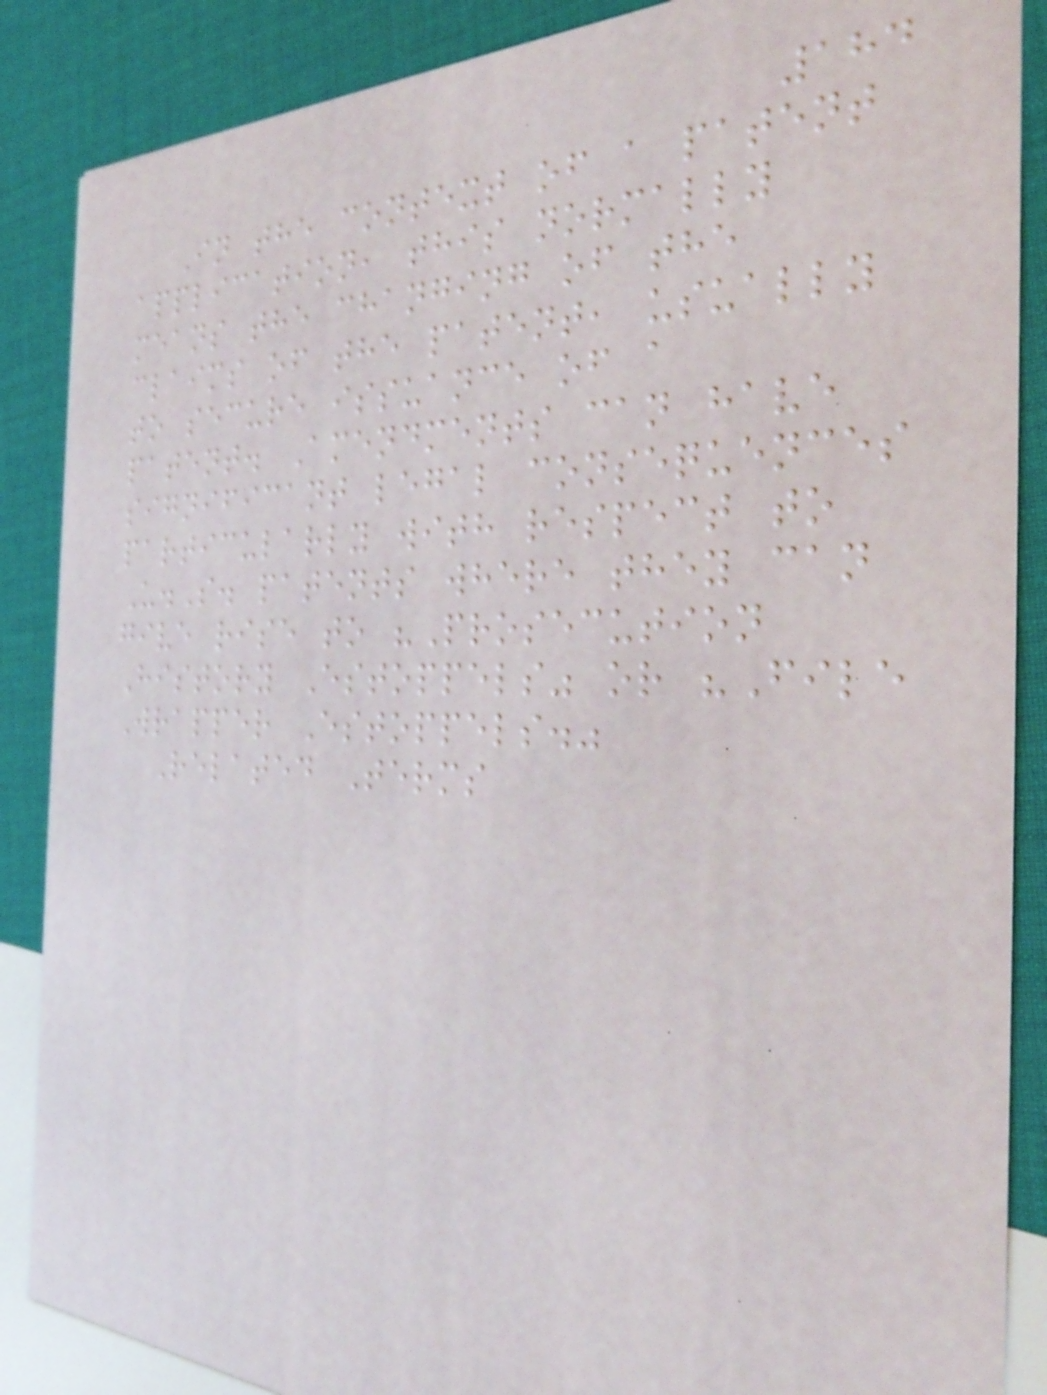184
In the context of a patent
application, this normally
means the changing of the
claims of the patent, usually
to secure issuance of a
patent. Amendments can have
significant legal consequences
particularly with respect to
U.S. patents where they can
give rise to "Prosecution
History Estoppels" or "File
Wrapper Estoppels."
Related Terms
